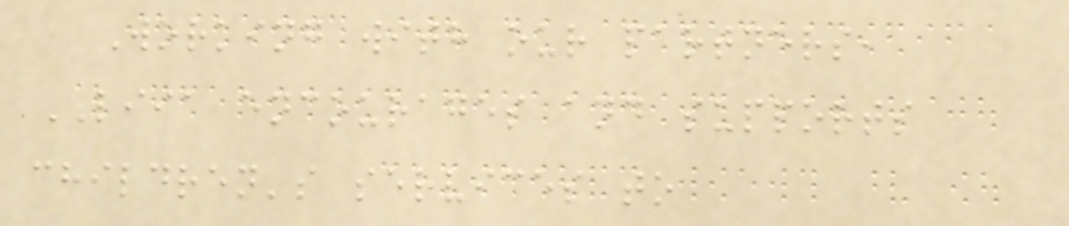Working with our partners,
LIIA encourages and supports
children's services to
